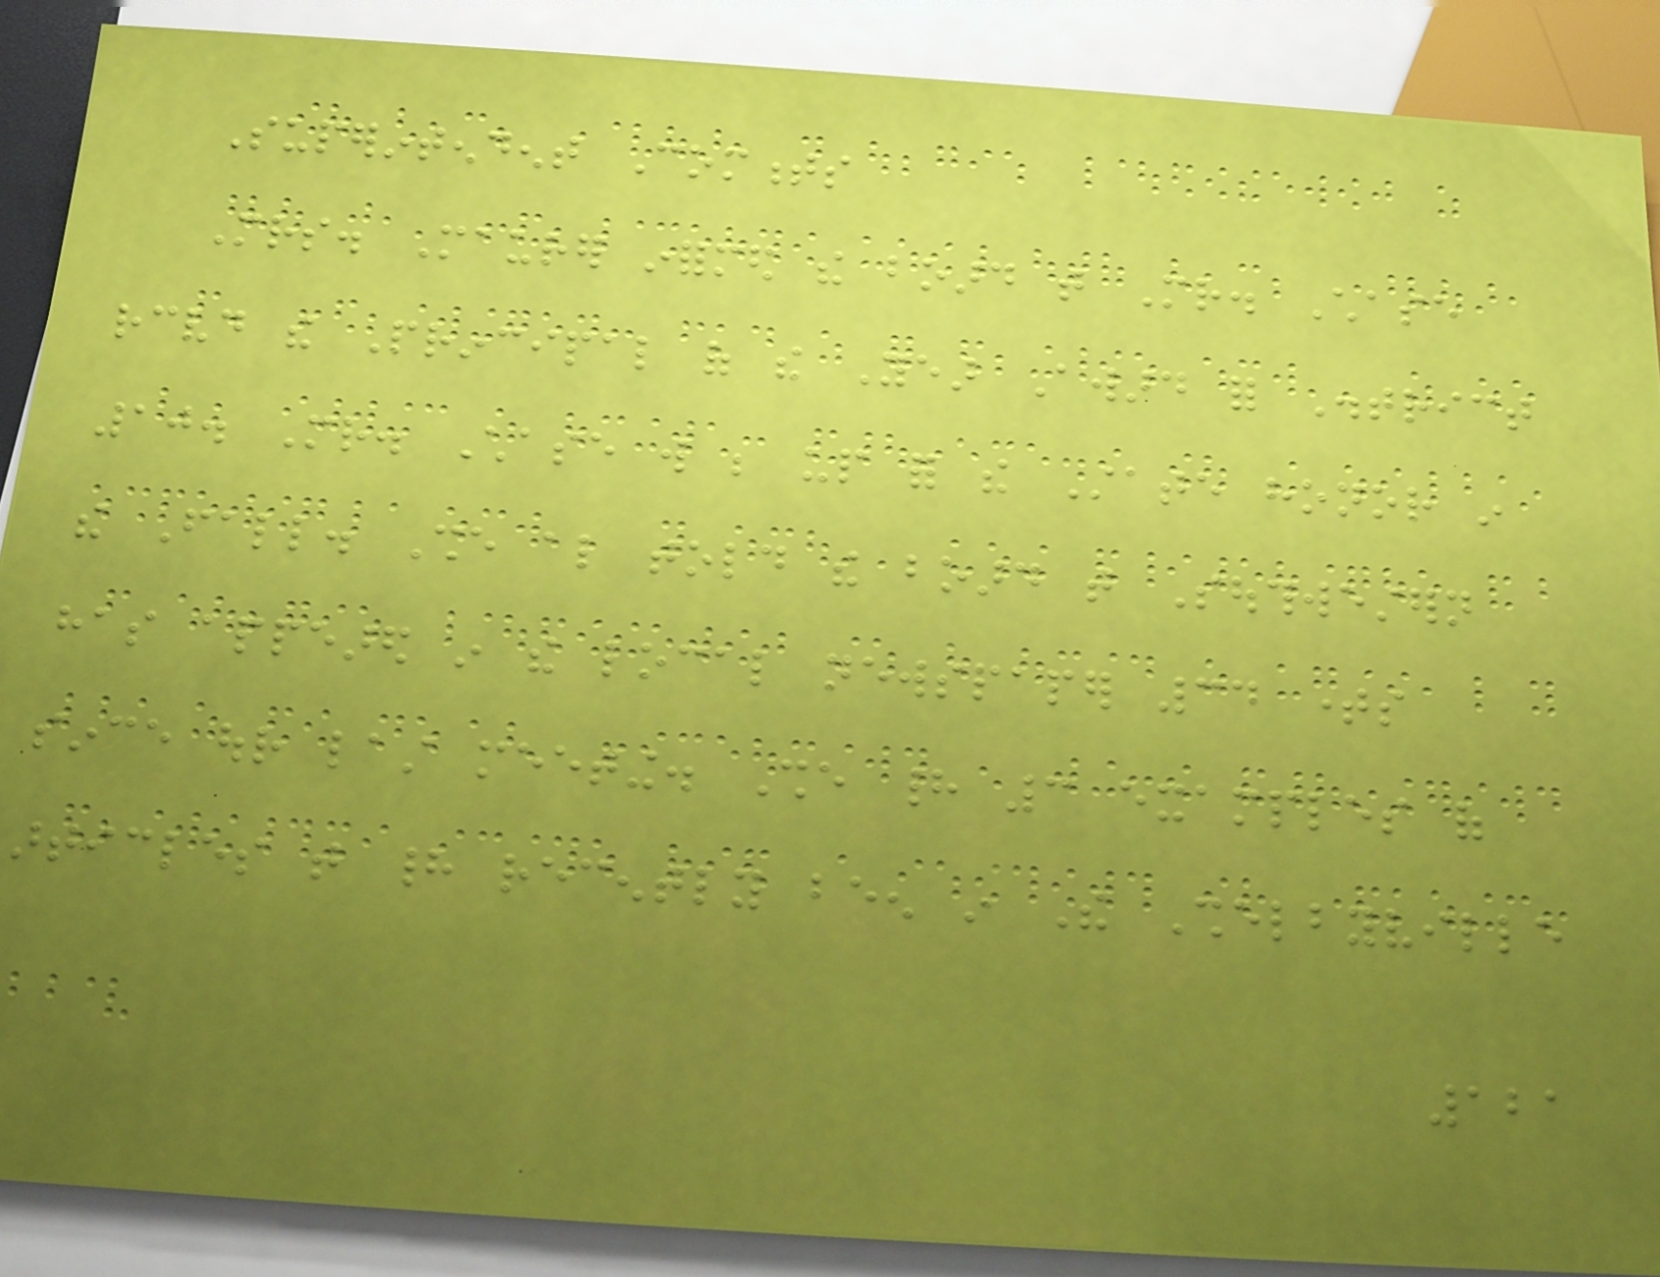Superintendent Comments
Mrs. Maurer informed the board that Mr. Chase
received the Principal of the Year Award for District
10. Mr. Chase will be up for the State honor in
the Fall. She also told the board that Southwestern
has appeared in the local newspaper 34 times
since our last meeting. She had 3 examples of
articles that had recently been in The Shelbyville
121
